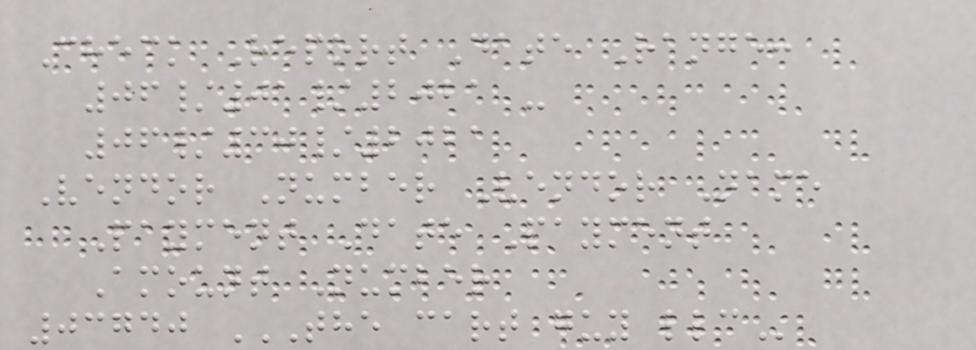Check Report Date Range:
06/01/2021 -
06/30/2021
Vendor Number Vendor Name
Payment Date Payment
Amount Number
03740 THE CART GUY LLC
